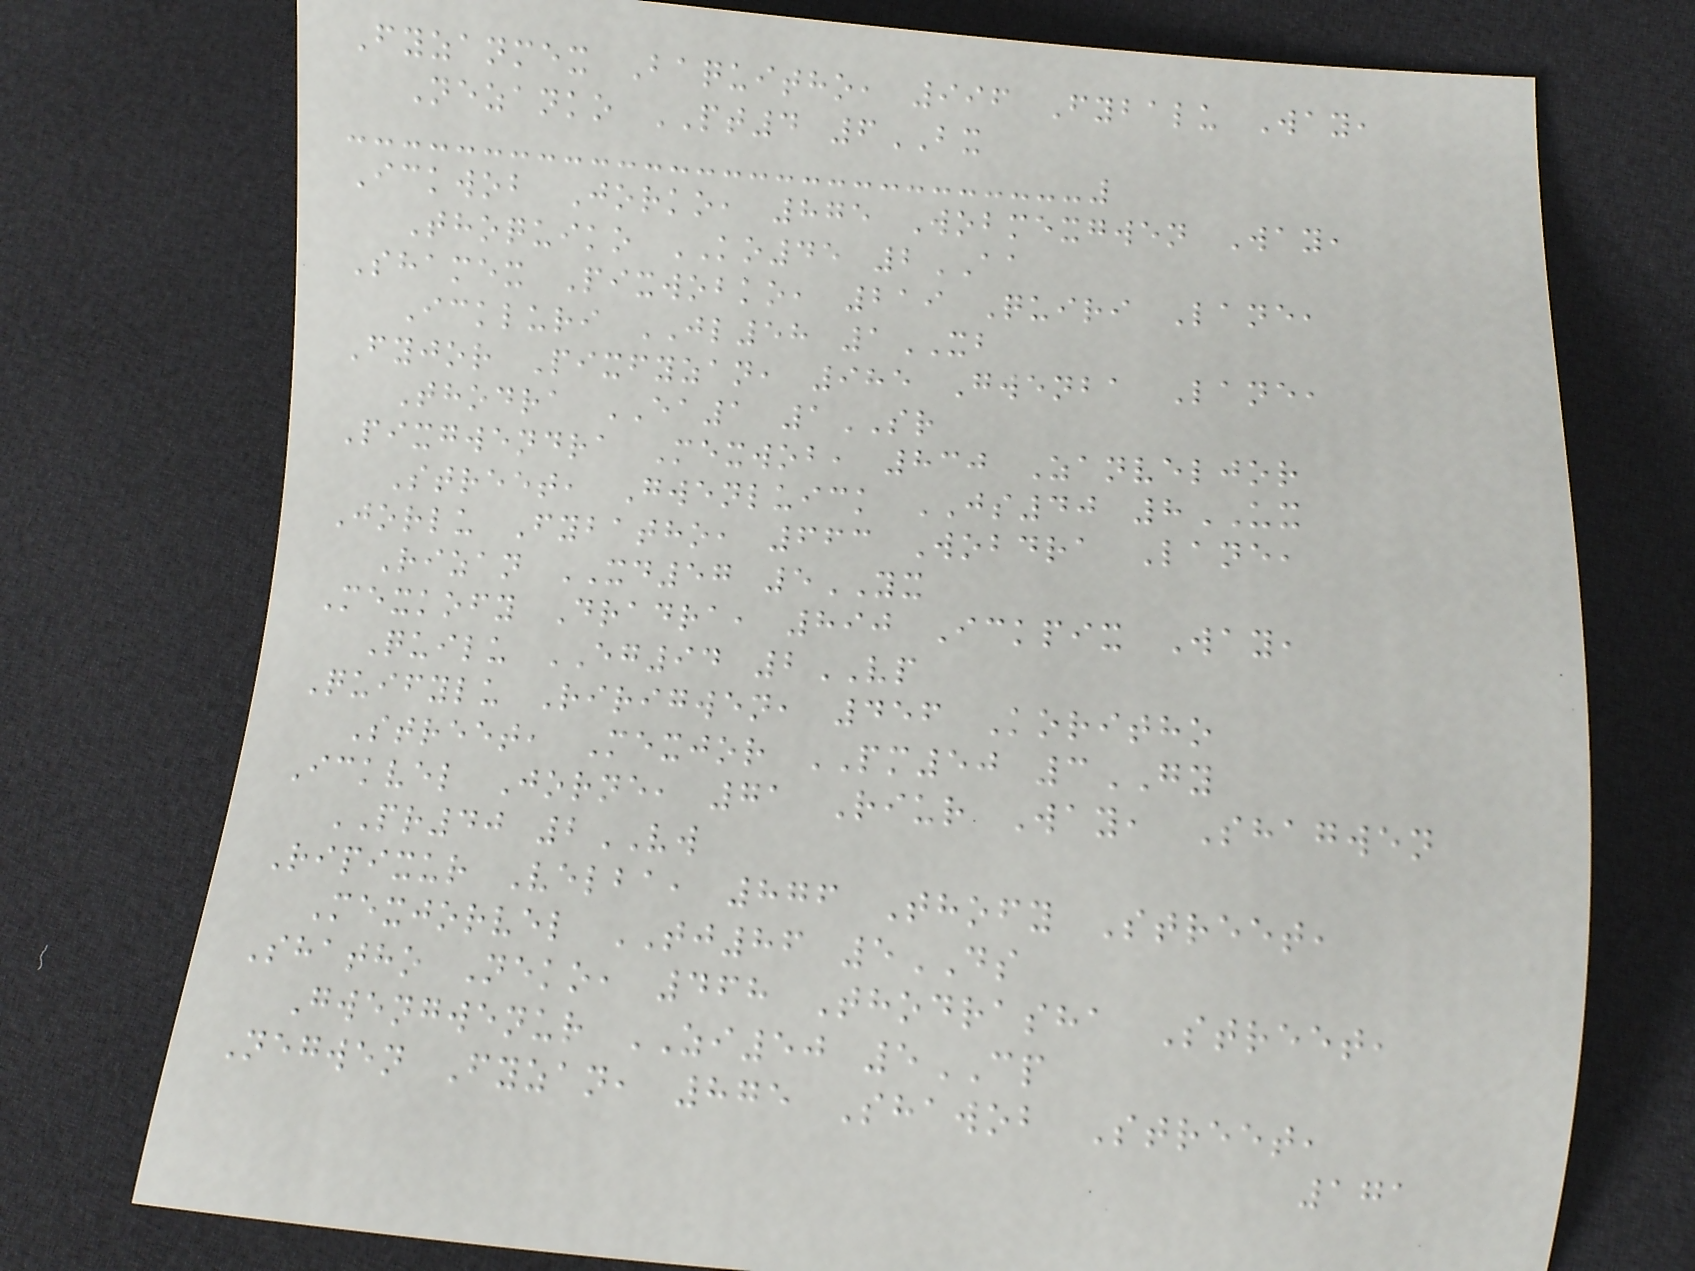Fyzanmex Baquitho, 996 Fybalu Way,
Nezanko PT4 6BX
Ickwob Jorko, 875 Wobmexgwen Way,
Thoquiko KO45 2AA
Shamex Pixwobko, 219 Quiri Lane,
Ickluri JL58 1XB
Fyjor Pixfyzan, 985 Gwenba Lane,
Thodra EA1 1SR
Pixgwendra Mexwob, 830 Zanveljor
Street, Gwenluick JS40 8UX
Jorlu Fybatho, 663 Wobdra Lane,
Rizan XD57 5YX
Mexkofy Dradra, 890 Ickpix Way,
Quilu EG94 2VP
Quifylu Ririgwen, 456 Koritho
Street, Mexjor PM50 3GY
Ickvel Jorne, 71 Riur Way, Shagwen
PR40 2VW
Ripixur Velba, 876 Thofy Street,
Mexjorvel TJ86 5DS
Shatho Neko, 468 Thodrasha Street,
Gwengwenur ZI50 5CP
Negwen Fyzan, 875 Shawob Street,
171
